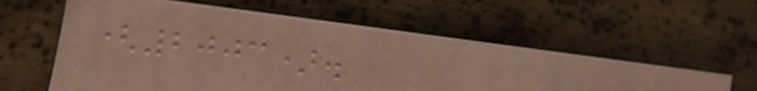(2003).
